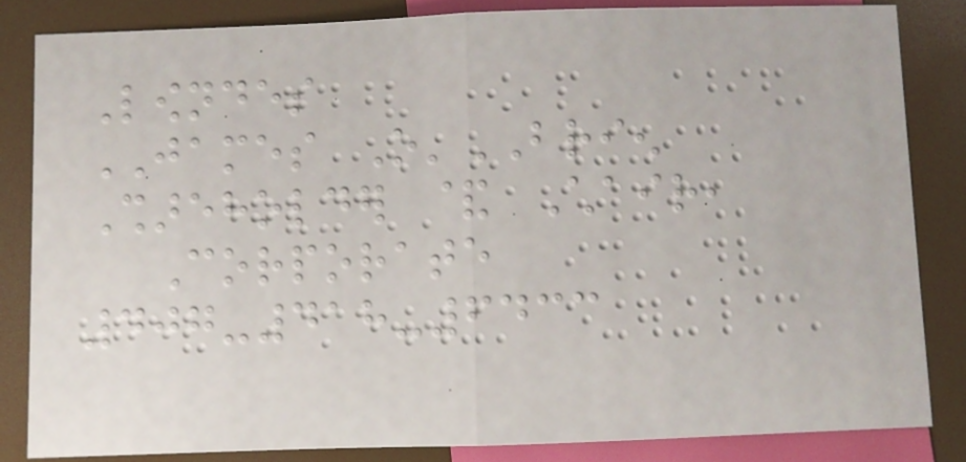Lowndes
JAMES O'BRIEN
Shareholder & Chair,
Corporate
407-418-6433
